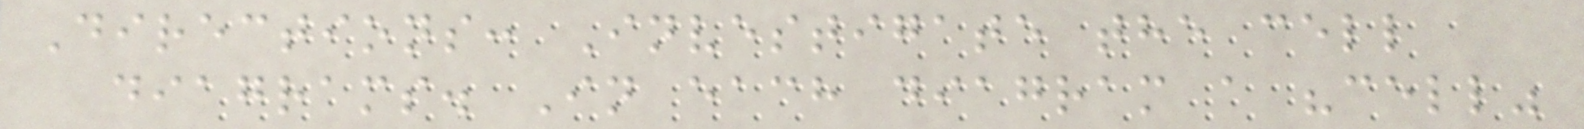Directions: Investigate the cell
diagrams. In each diagram a "cell"
